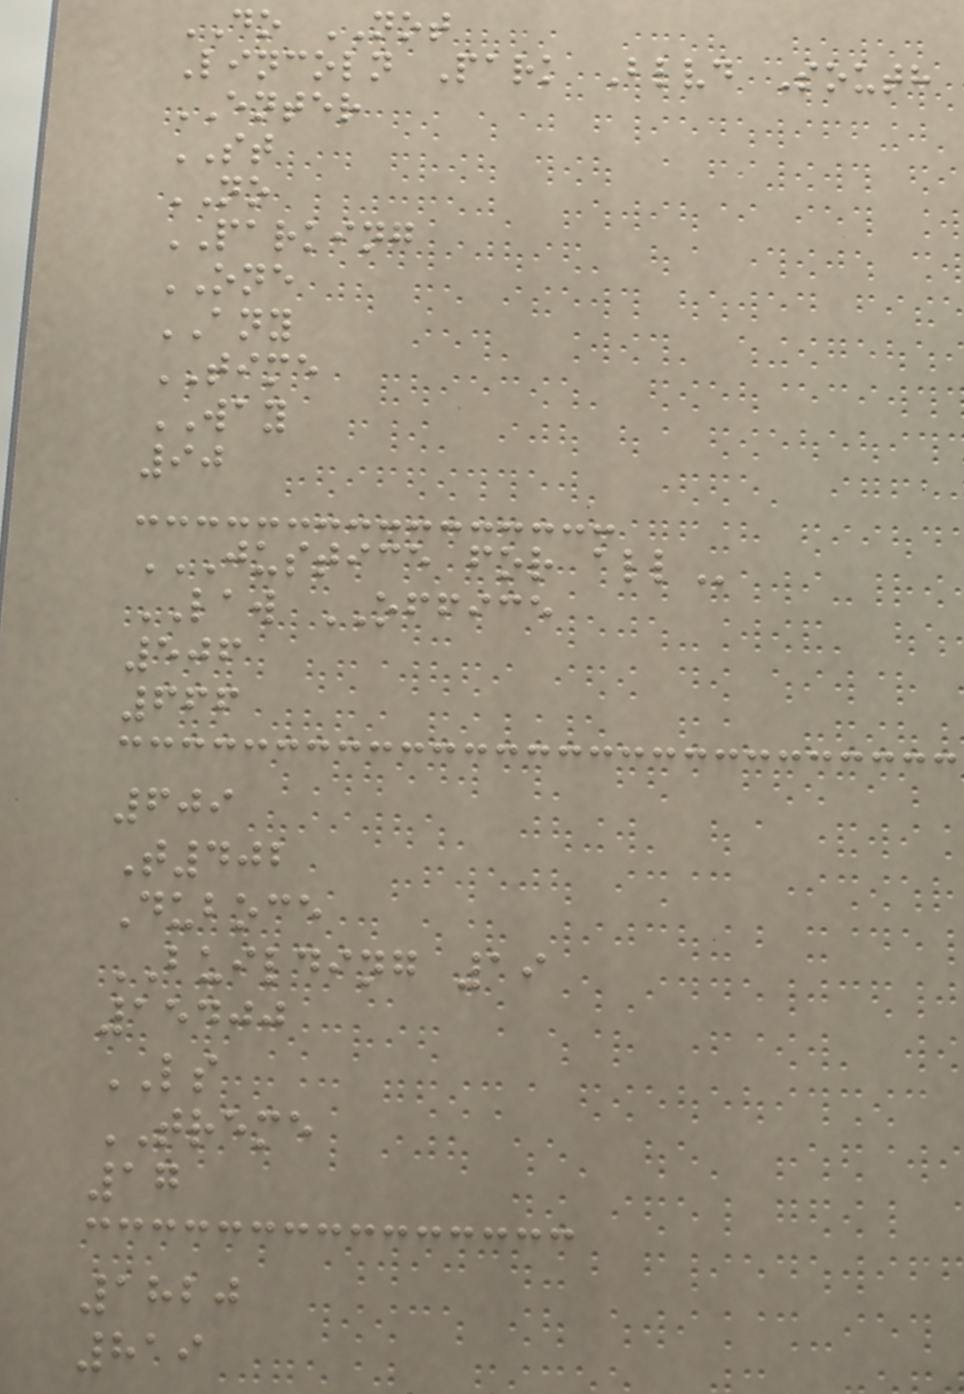DO NOT
Lincoln Park Blvd South
ENTER
ST
NO
PARKING
ONE
ANY
TIME
WAY
90
JUSTICE FOR ALL
LAW OFFICE
506
666
609
T402
Duboce
BUILDING 19
15400
LS
TREME
17
1820
819
